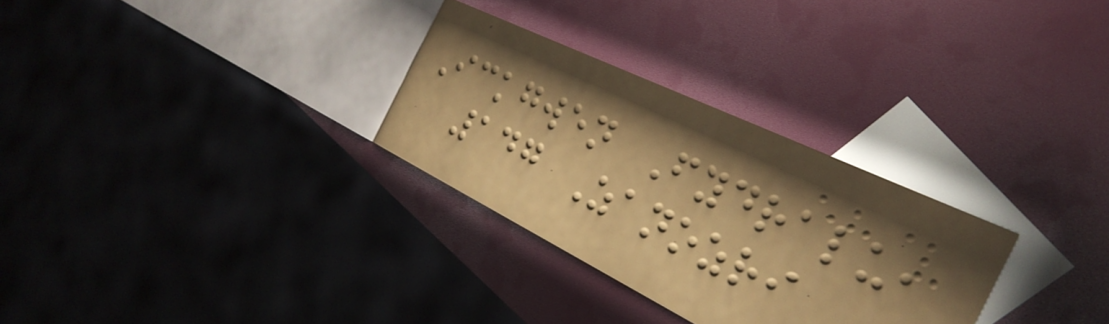Ickgwen Fydralu,
147 Zanozri
